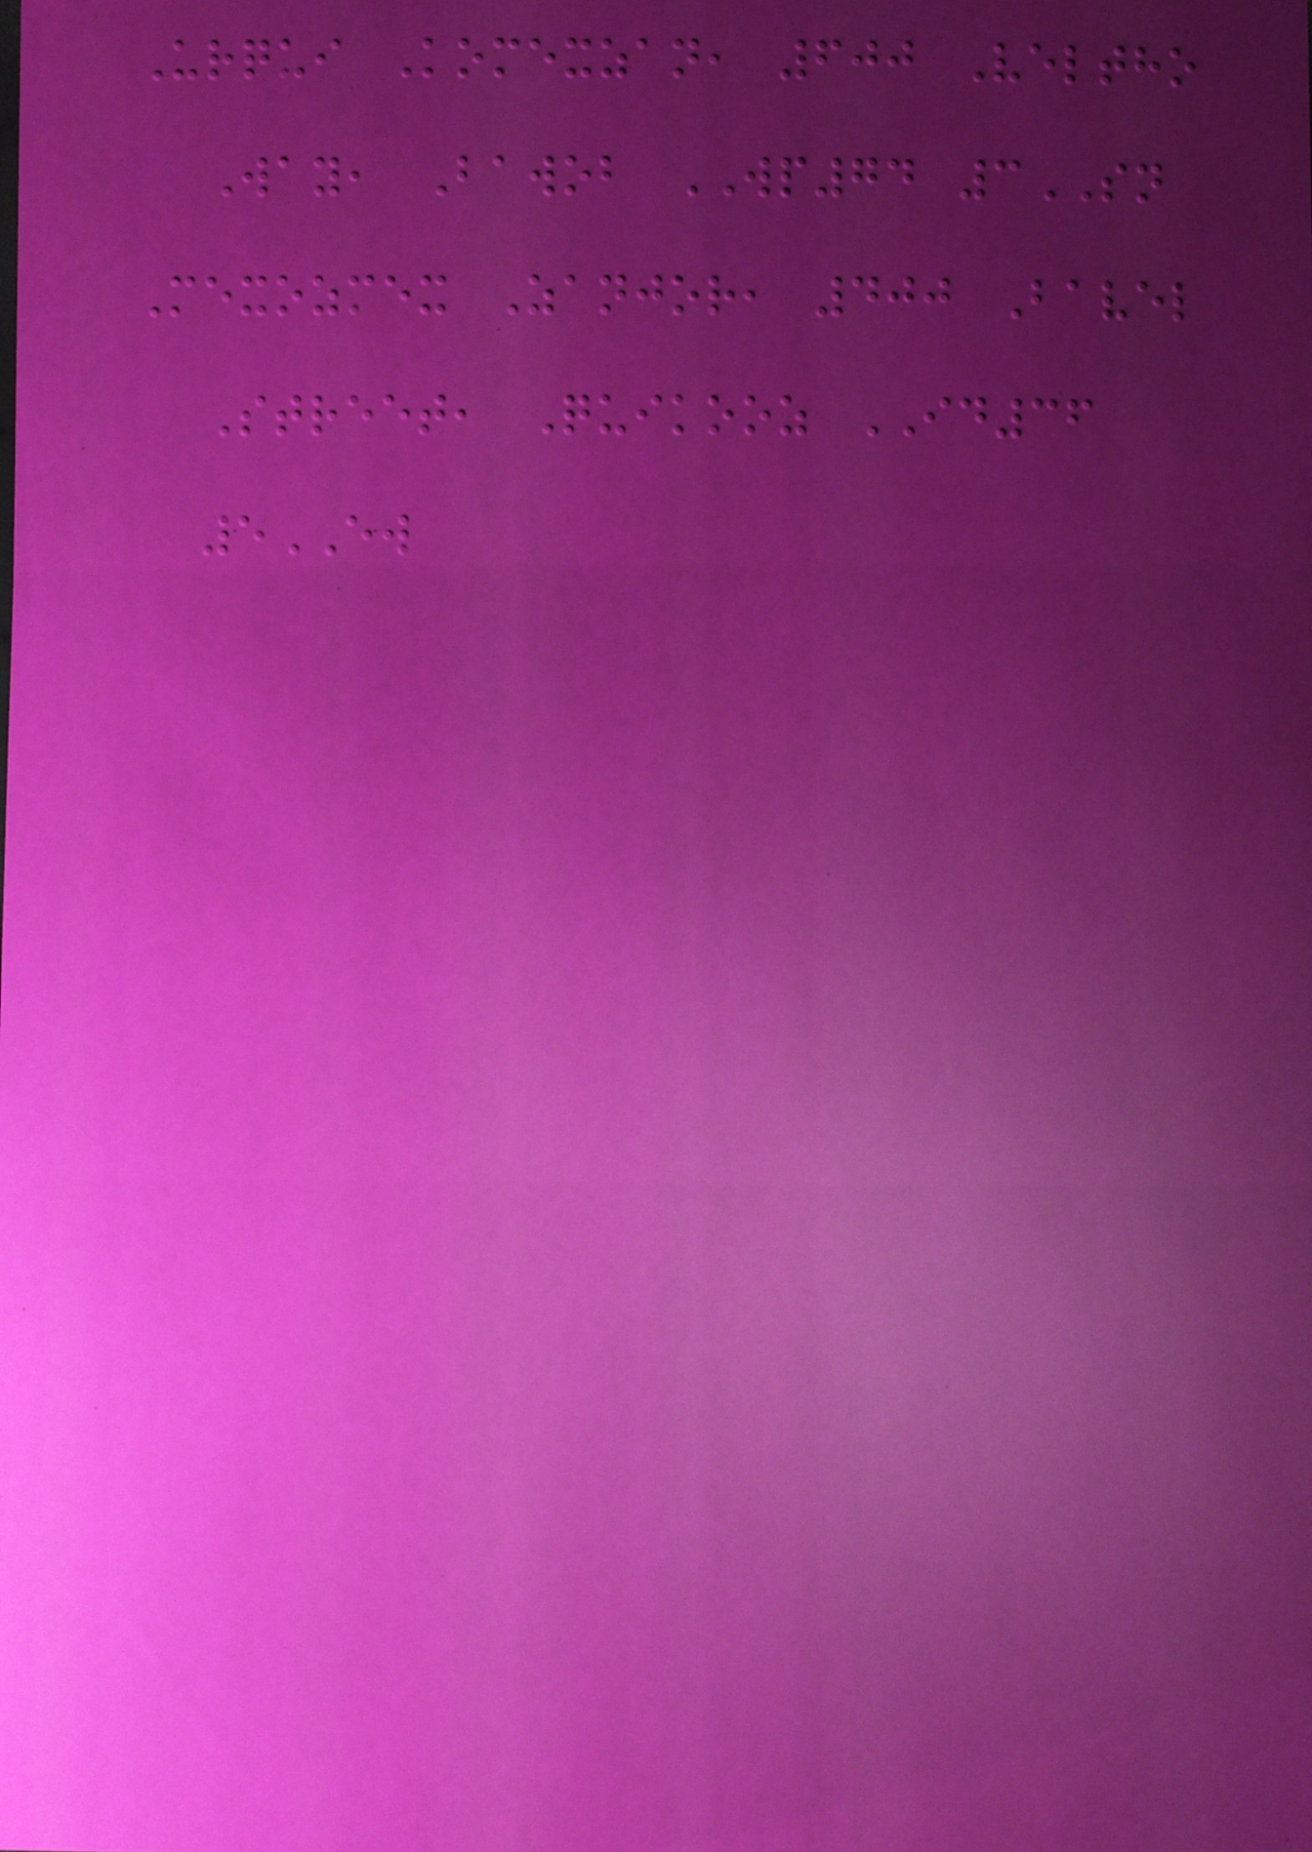Urqui Komexzan, 600 Veltho
Way, Bawob WP74 3SN
Mexozmex Zanjor, 400 Bavel
Street, Quikooz ID36
5EW
